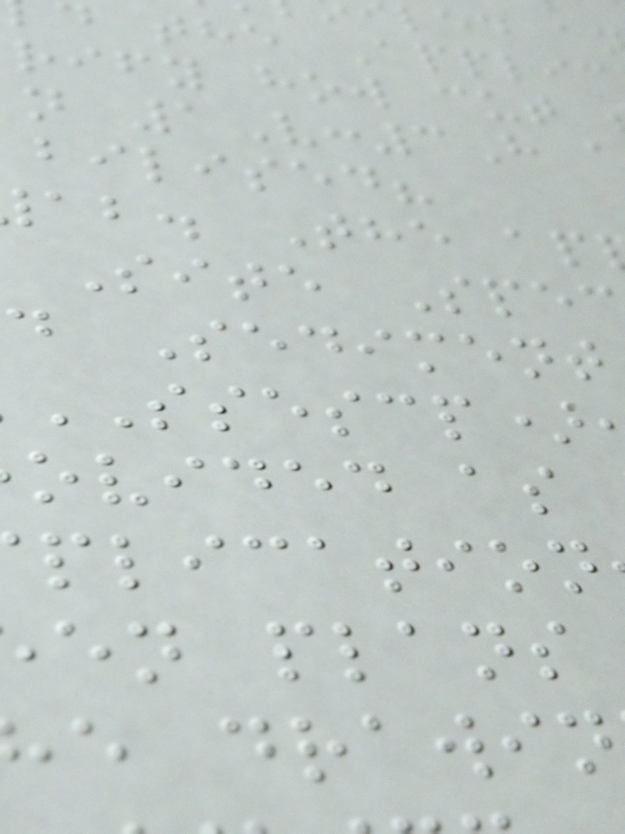the Applic
rify how cut
n 1V:3H
bilised?
ab. The ap
Site Spe
d Sediment
ovided as
en plans
e drawin
